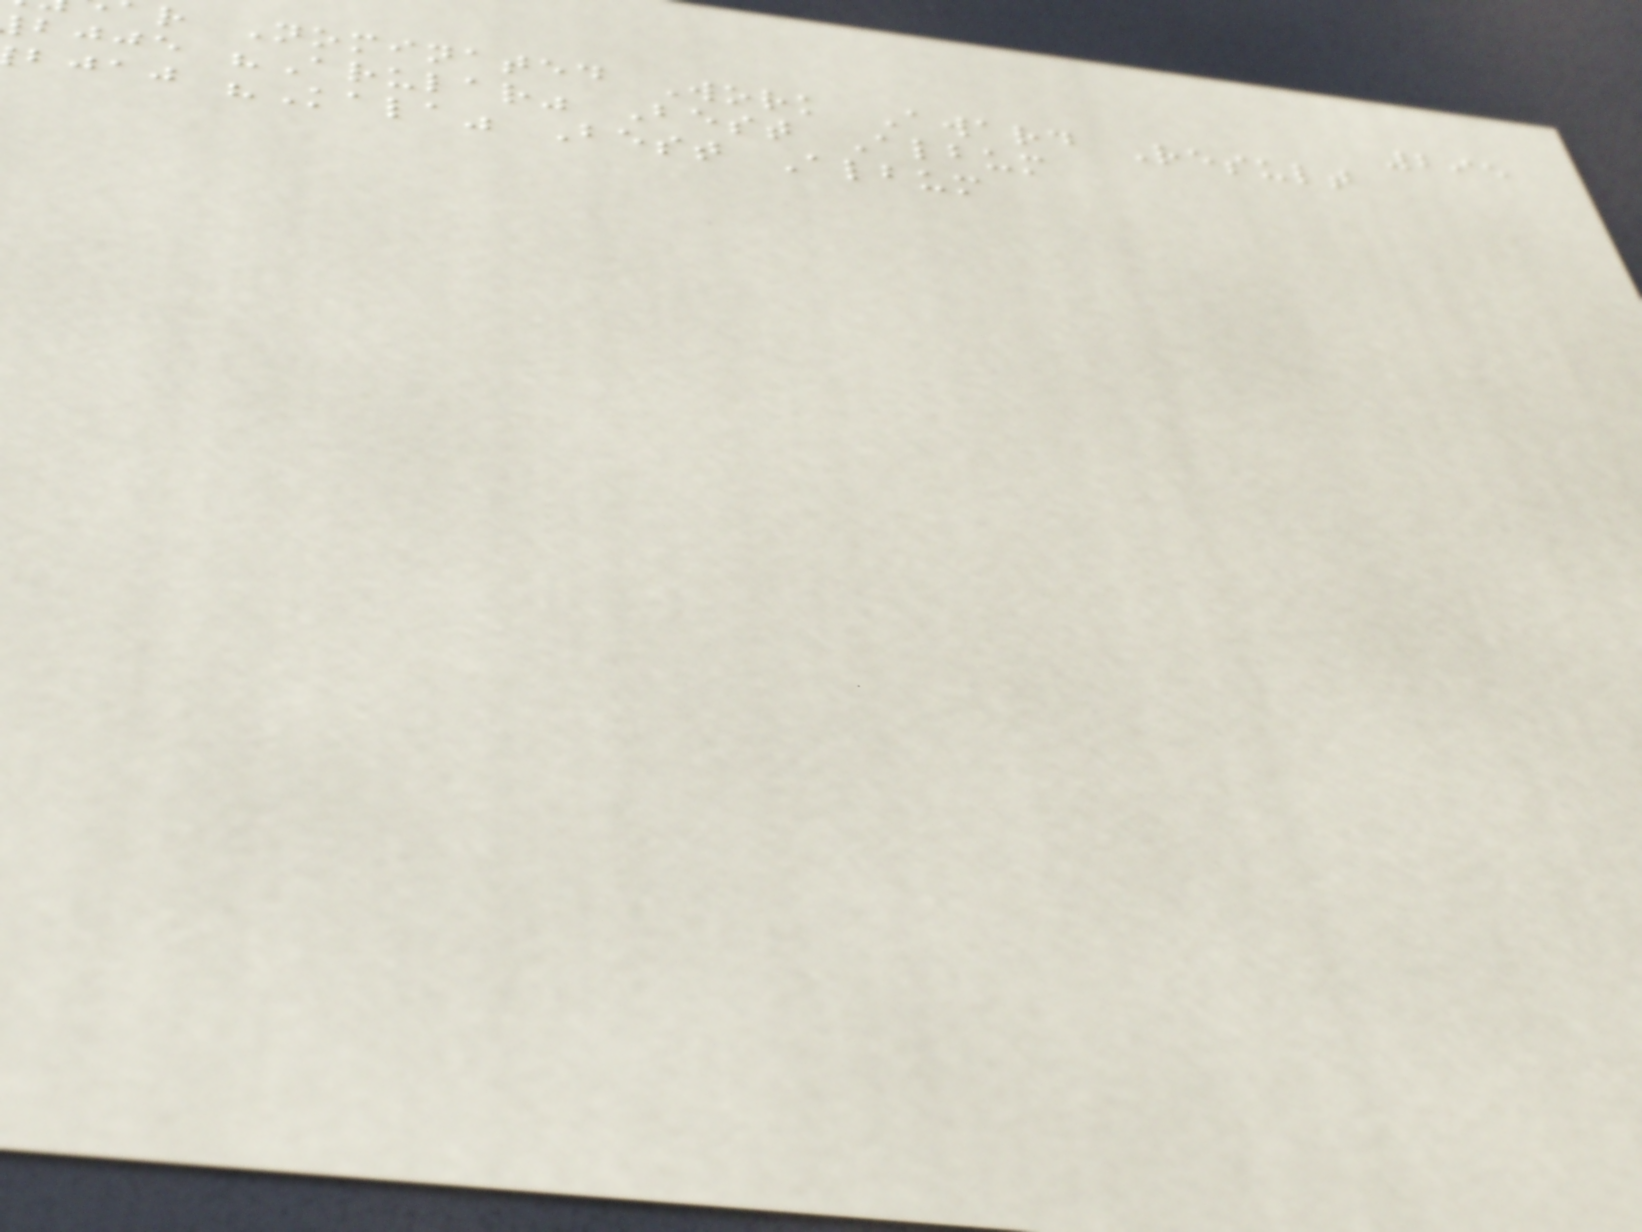295
r Nominated Work Award Result
bjje "Arular" Best Album
bjaj "Kala" Best Album
